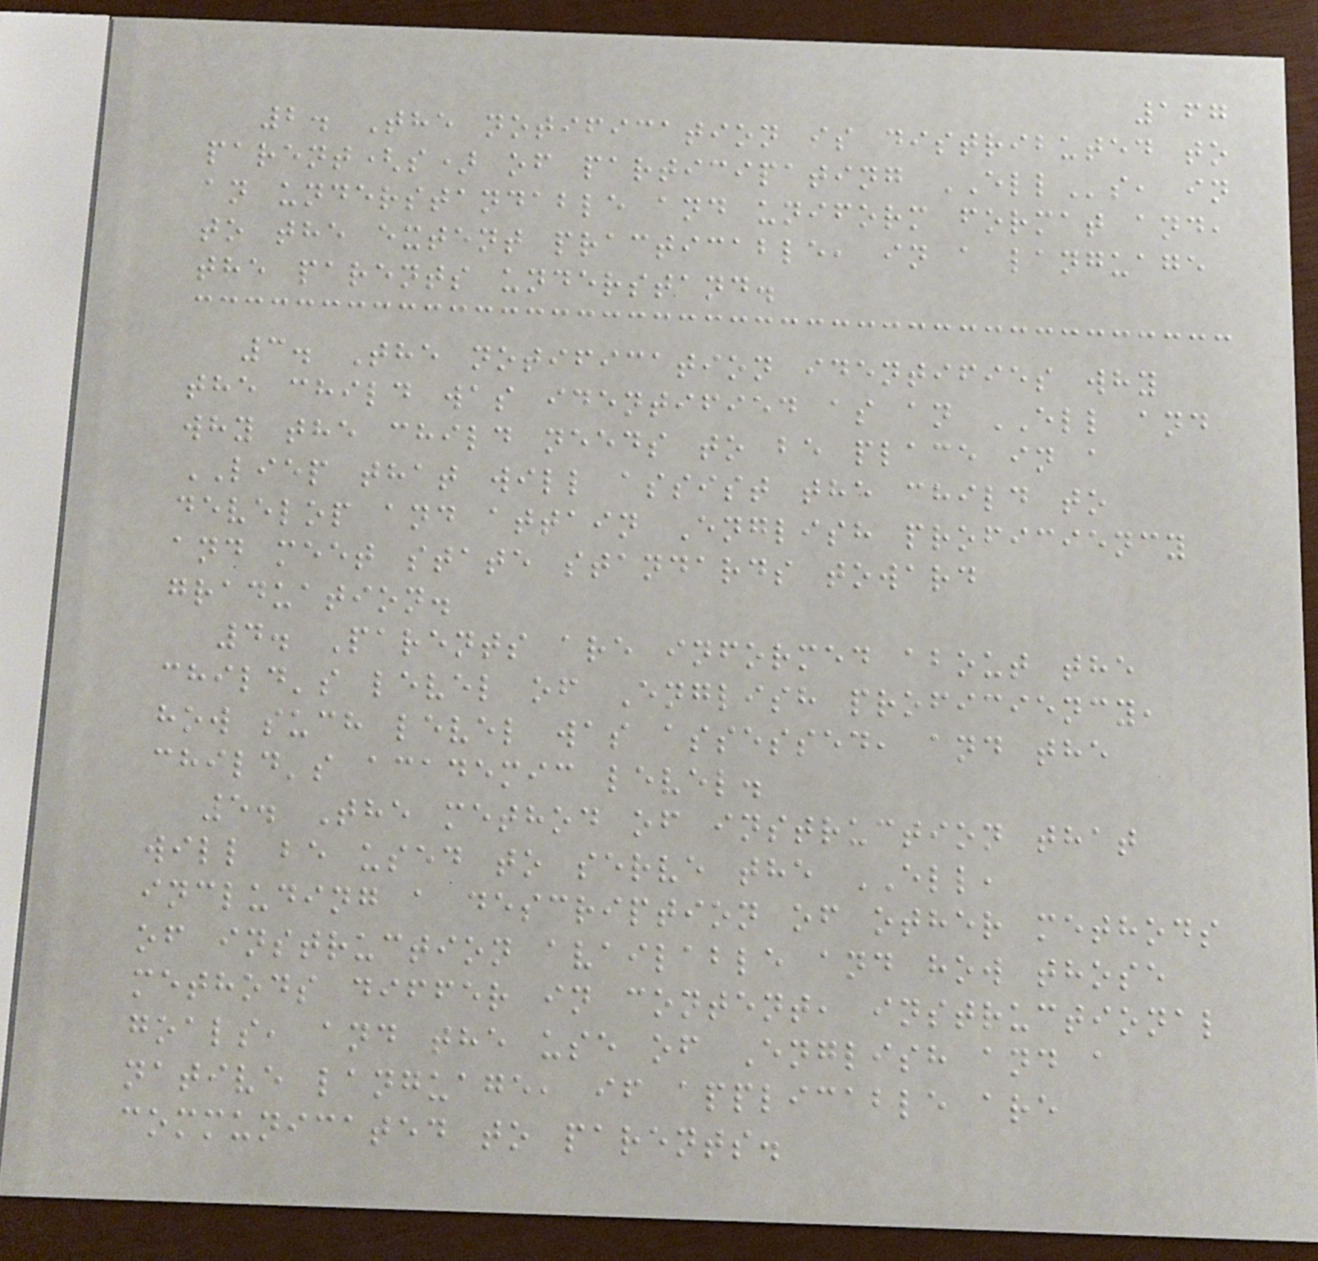167
2. The notification is distributed to
parent(s) of participating ELLs, in
an understandable and uniform format and,
to the extent practicable, in a language
the parents understand.
3. The notification identifies why
the child was identified as an ELL and
why the child needs to be place in a
LIEP that will assist the child to
develop and attain English proficiency
and meet state standards toward
graduation.
4. Parents are informed about the
child's level of English proficiency,
how such level was assessed, and the
child's academic level.
5. The method of instruction that
will be used to serve the ELL,
including a description of other methods
of instruction available and how those
methods differ in content, instructional
goals, and the use of English and a
native language, if applicable are
communicated to parents.
